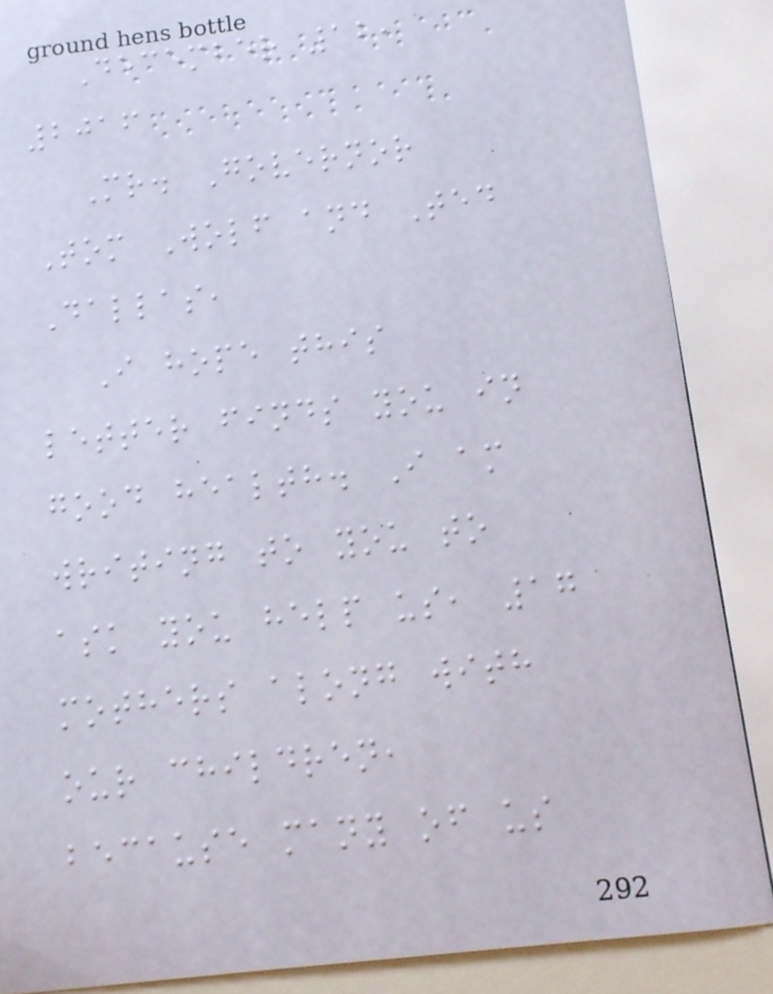December 12,
2016
Mr. Governor
Tom Wolf and Ted
Dallas,
I hope this
letter finds you in
good health. I am
writing to you to
ask you help us, 17
mothers along with
our children,
because many of us
